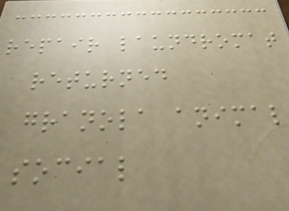repair laundromat
returned
granola animal
social
